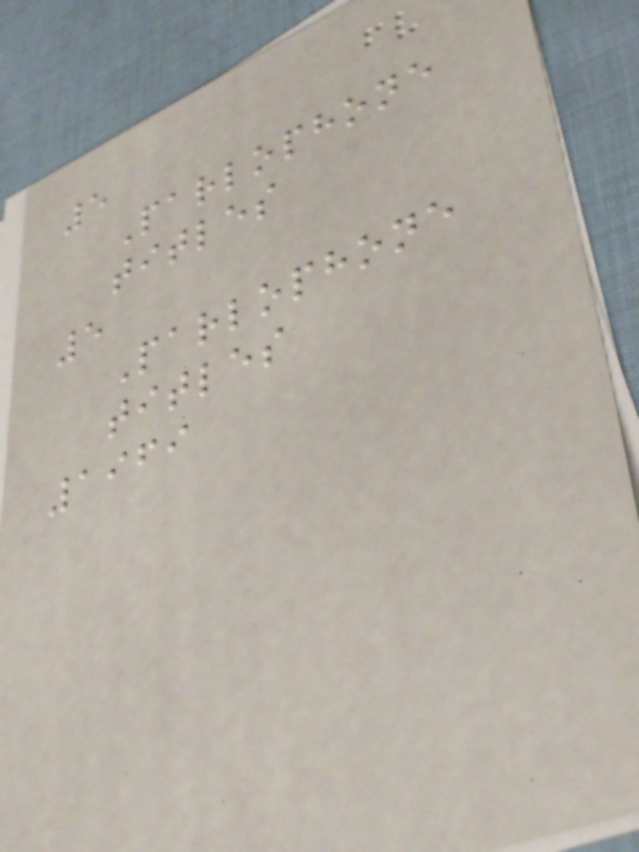5
Parlophone
titles
5
Parlophone
titles
1969
